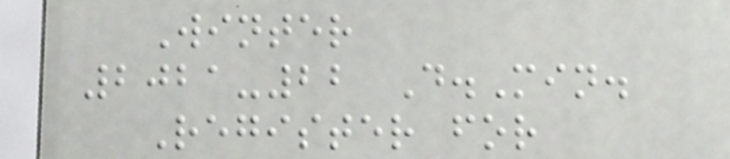Winter
2021-22 D.Min.
Register for
